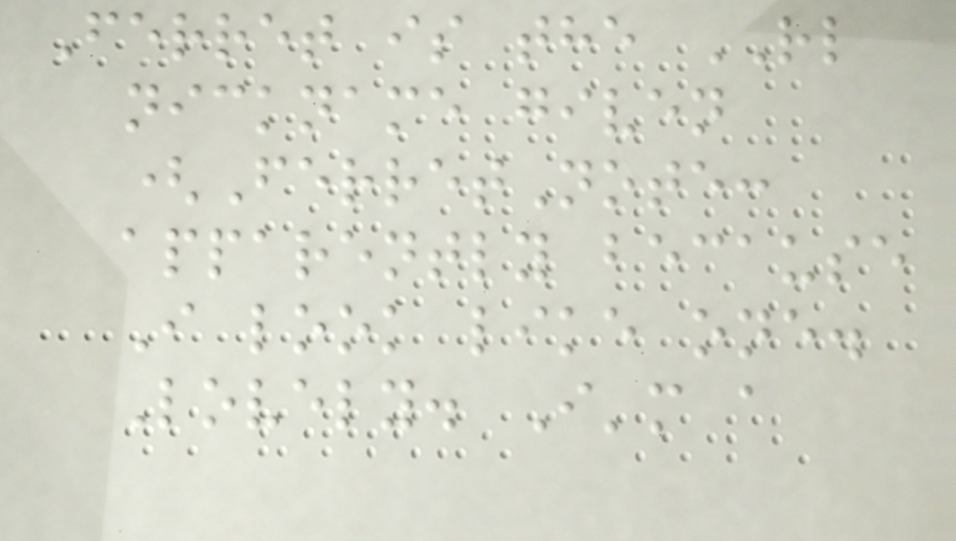Ferret is the RL
nickname given
(FerretNote:
apparently because
I look like one.
Lovely. I'm a
